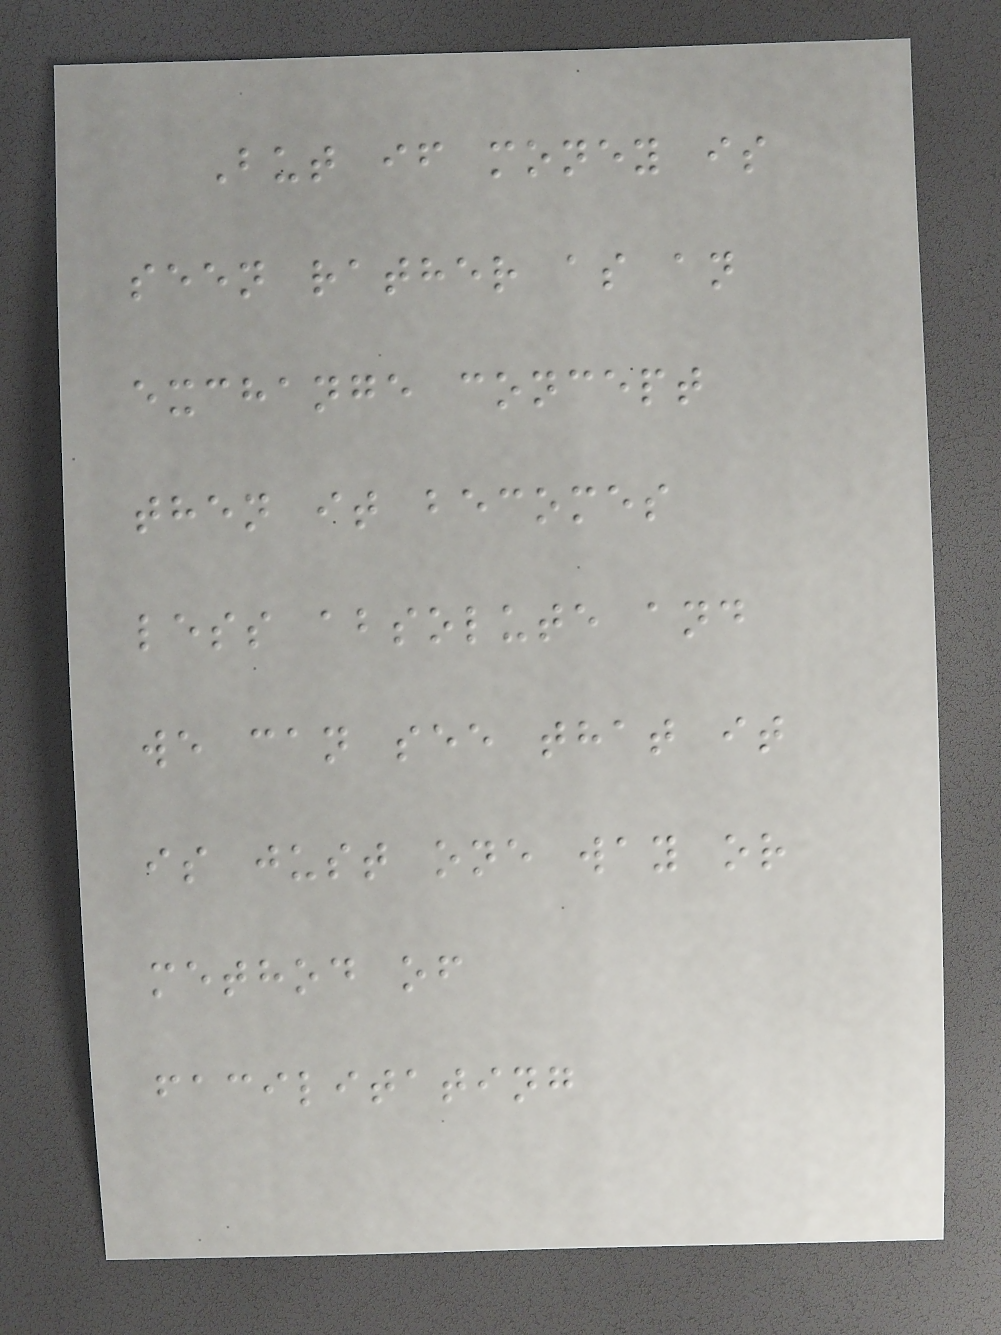But if money is
seen rather as an
exchange concept
then it becomes
less absolute and
we can see that it
is just one way or
method of
facilitating
